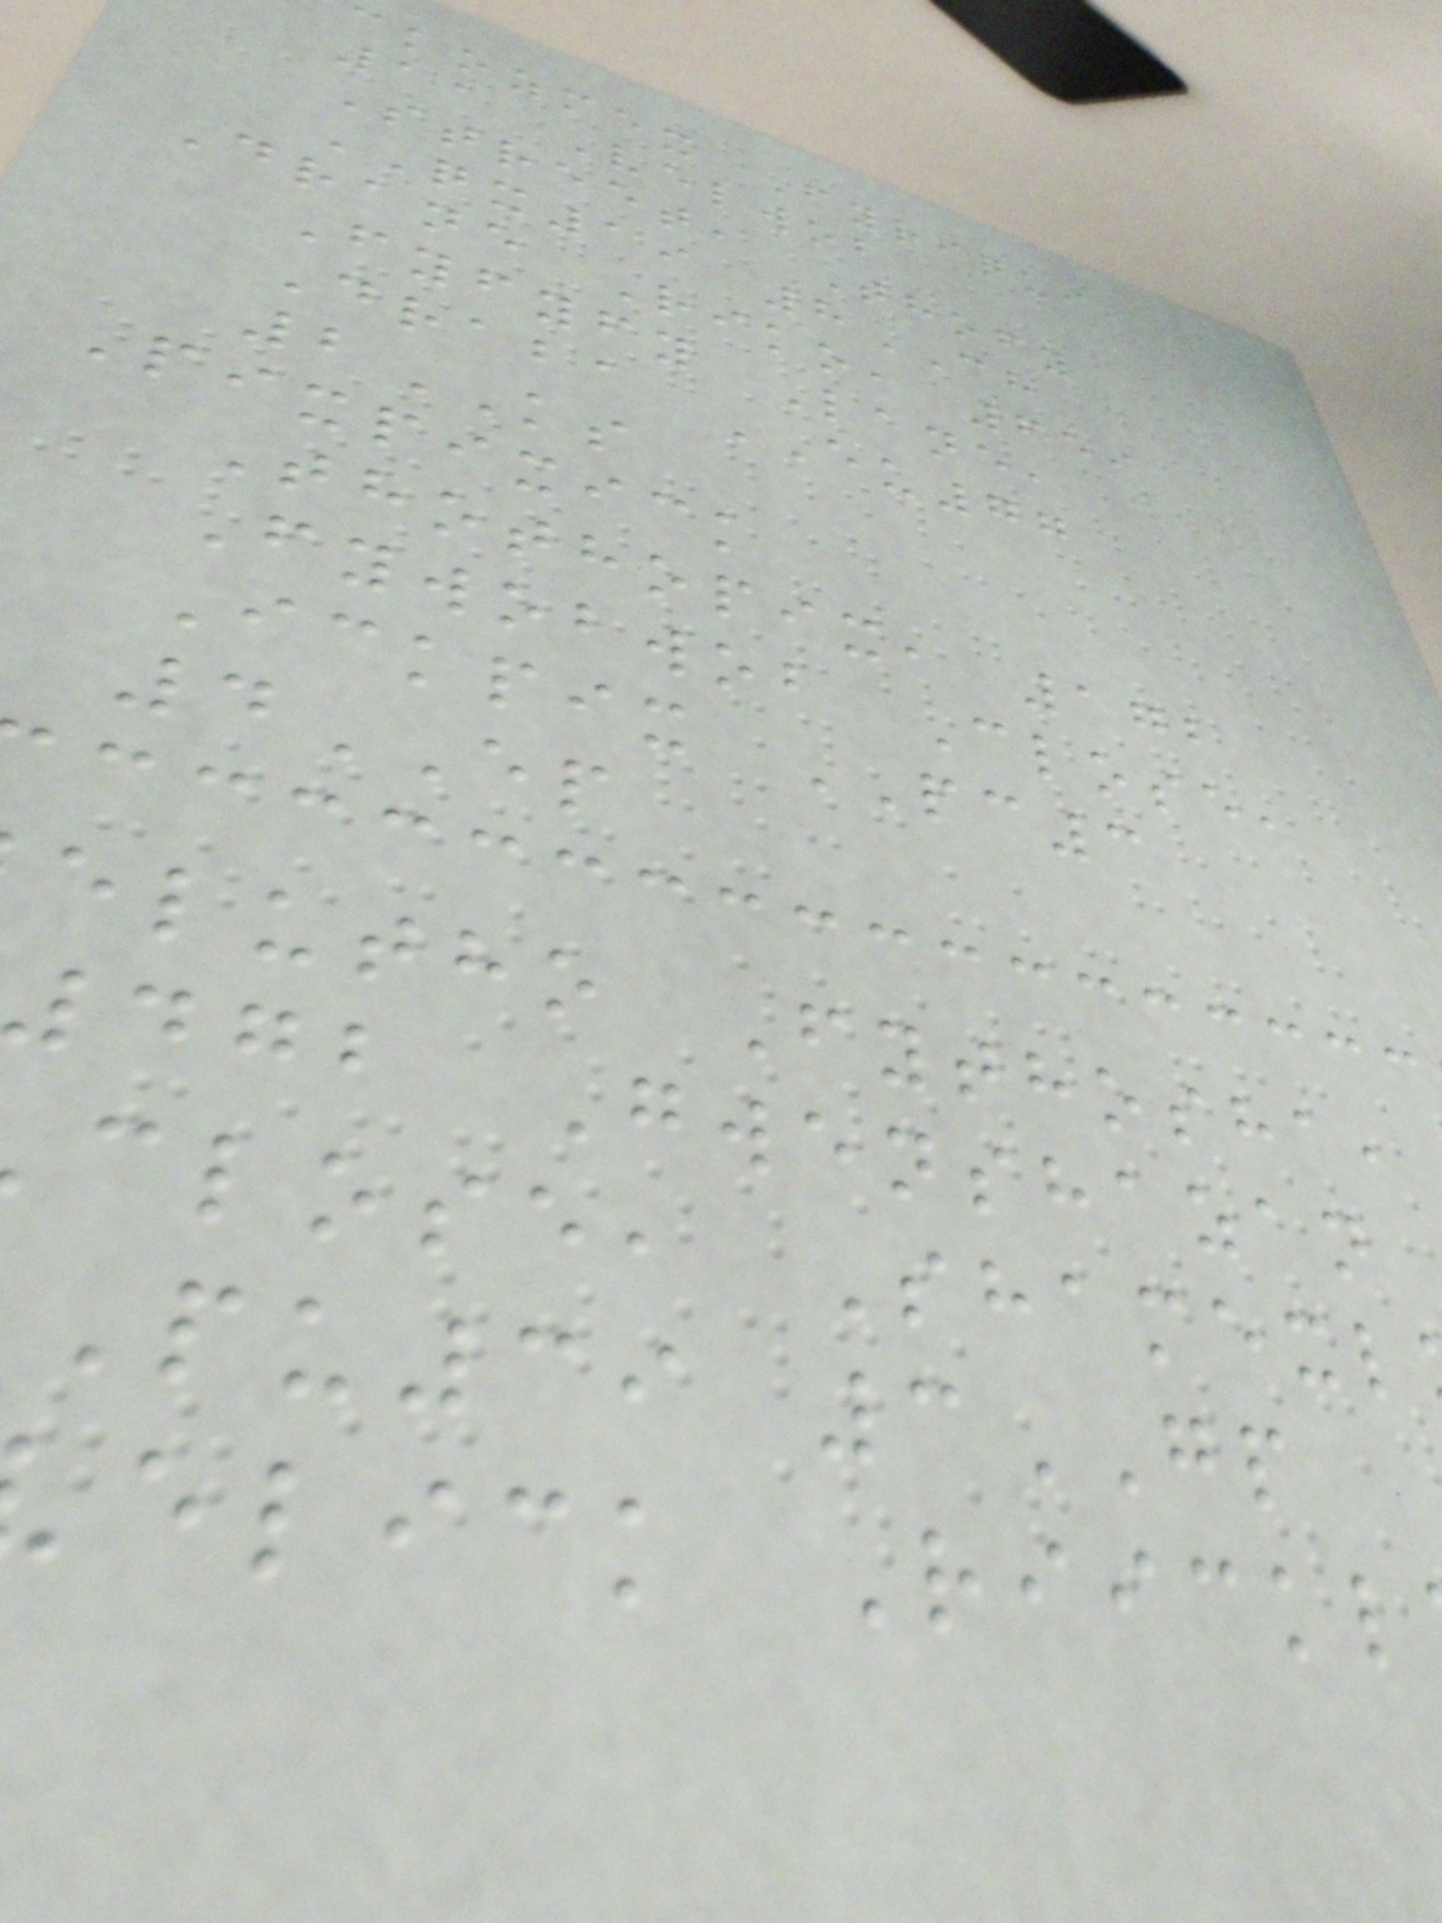ckozmex Fyriqui,
11 Velwob
Street, Thofy
QX19 8CH
Drane Riko, 659
Fyfyfy Lane,
Draba EU77
2KS
Pixpixick
Thothopix, 172
Fywobwob Close,
Ickpix PC3
4EP
elutho Fythosha,
472 Gwenshazan
close, Shamexl
pu39 3GP
elick Riickl
